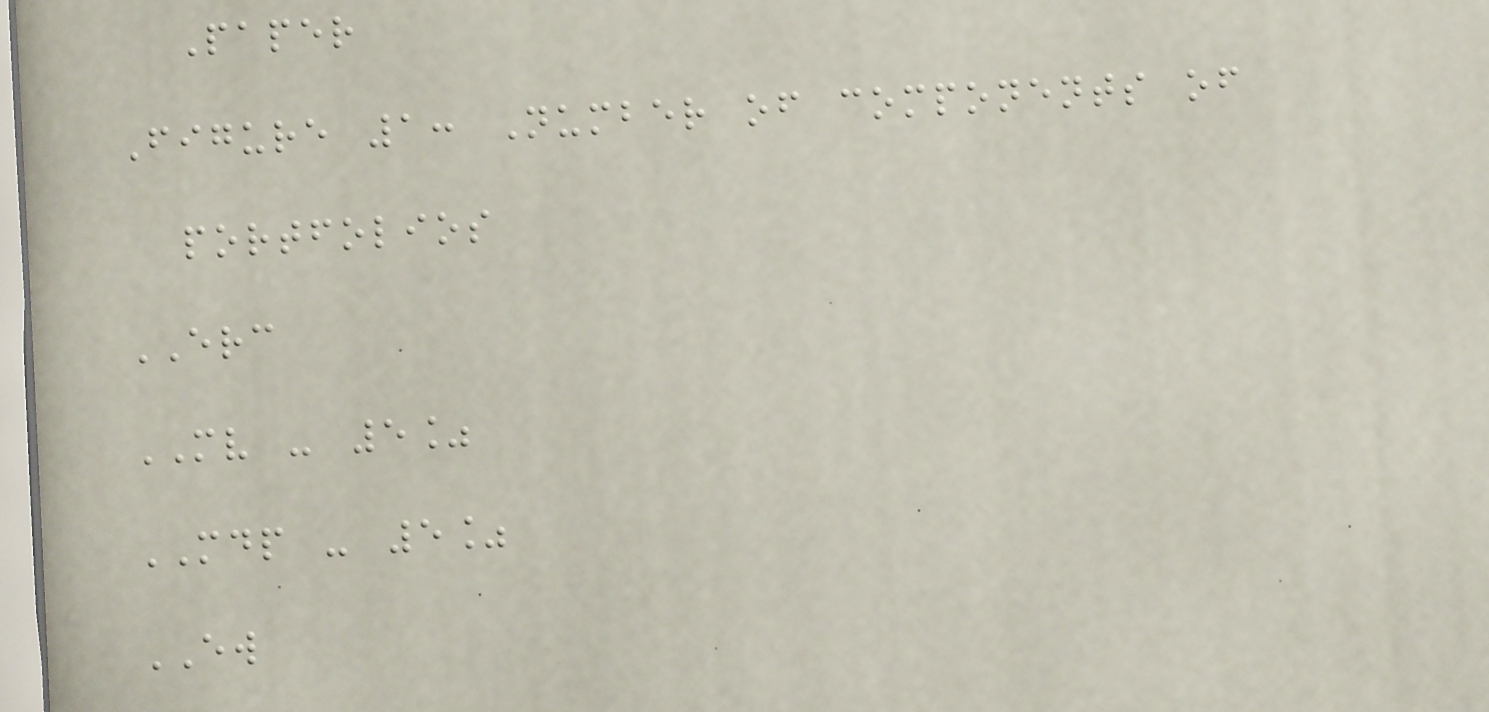Paper
Figure 1: Number of components of
portfolios
ERC
MV - 5%
MDP - 5%
EW
